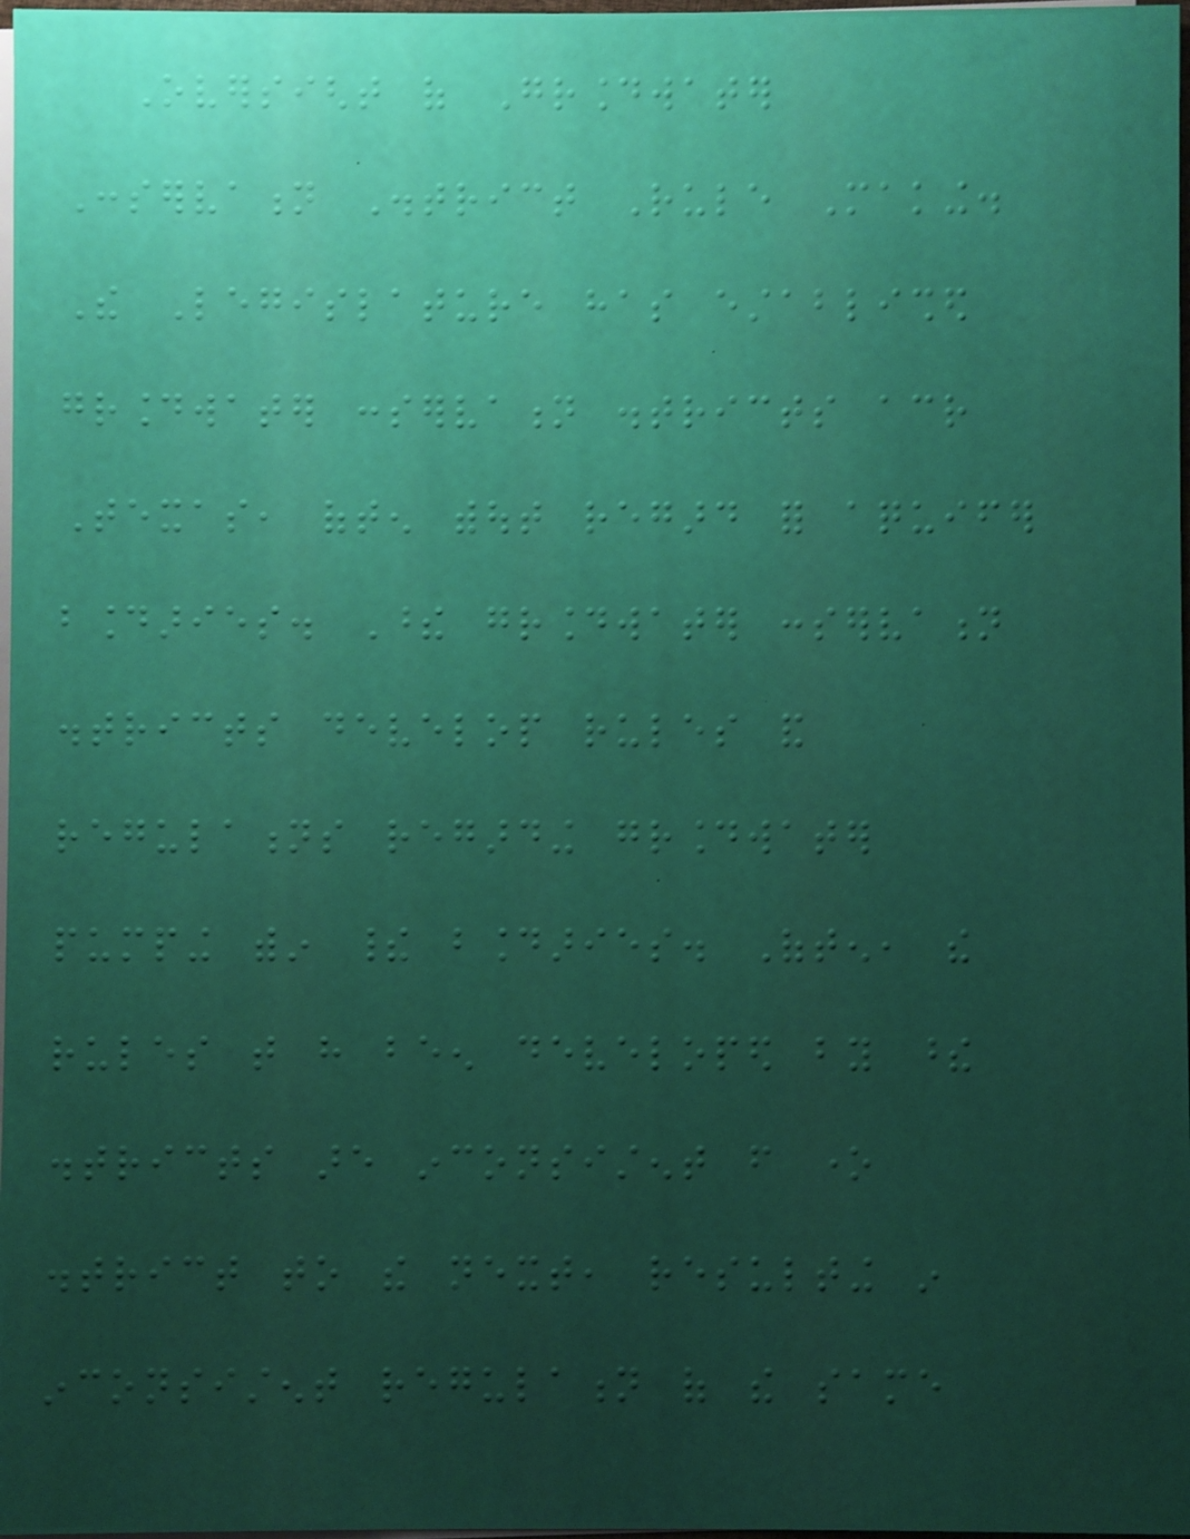Oversight of Groundwater
Conservation District Rule Making.
The Legislature has established
groundwater conservation districts across
Texas, often without regard for aquifer
boundaries. These groundwater conservation
districts develop rules and
regulations regarding groundwater
pumping within their boundaries. Often, the
rules that have been developed by these
districts are inconsistent from one
district to the next, resulting in
inconsistent regulation of the same
